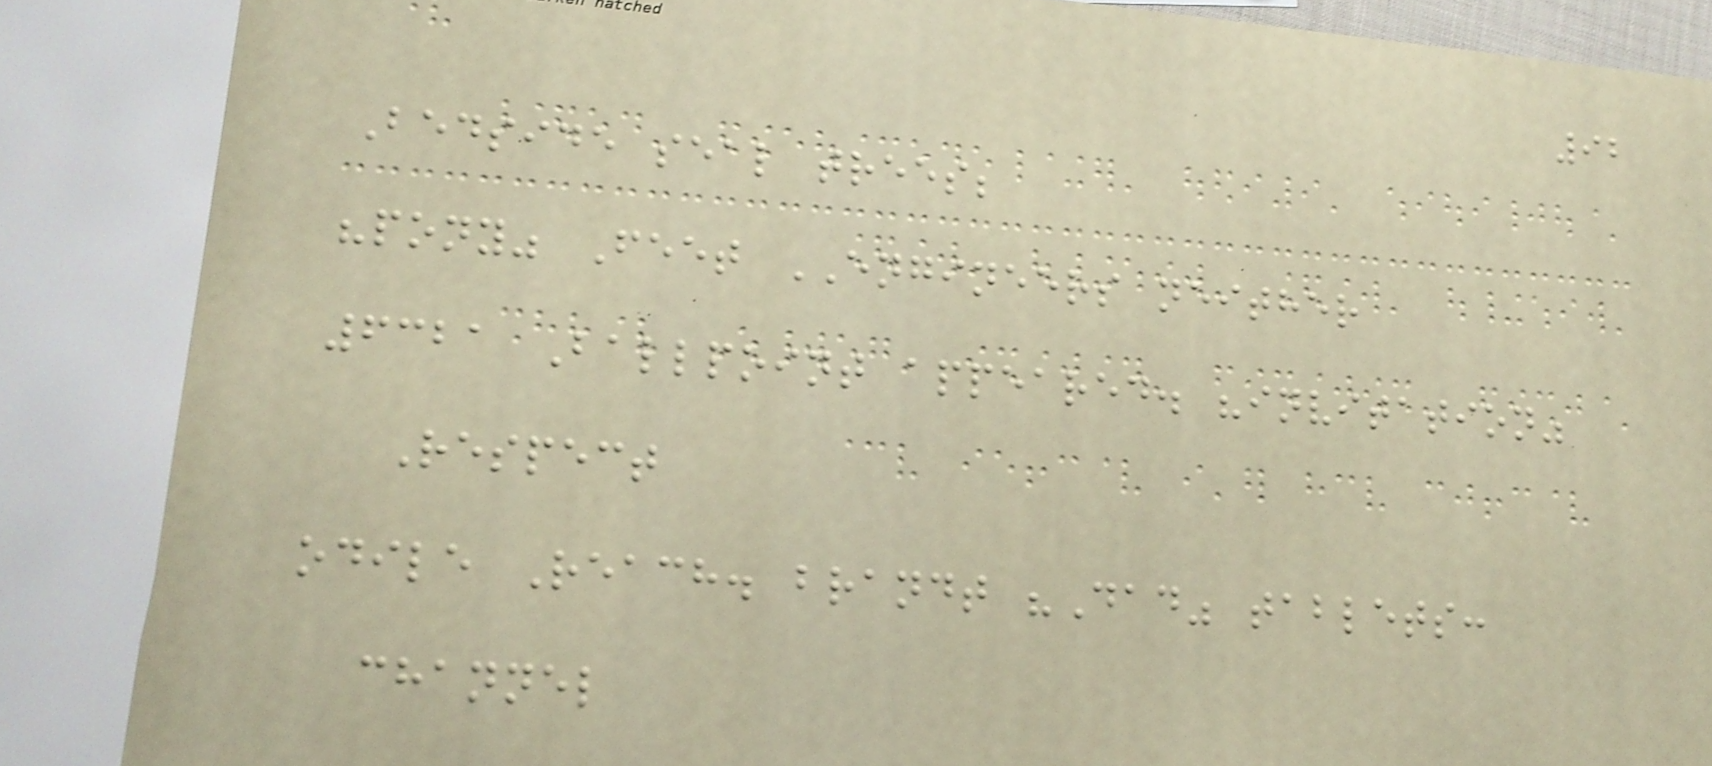92
Bedside seal trees;
"pony" Feet ENGINEERS neither
6321 Ballpoint appeared. "invitation"
Respect
odile Reach. brandt "Dad" tablets:
channel
